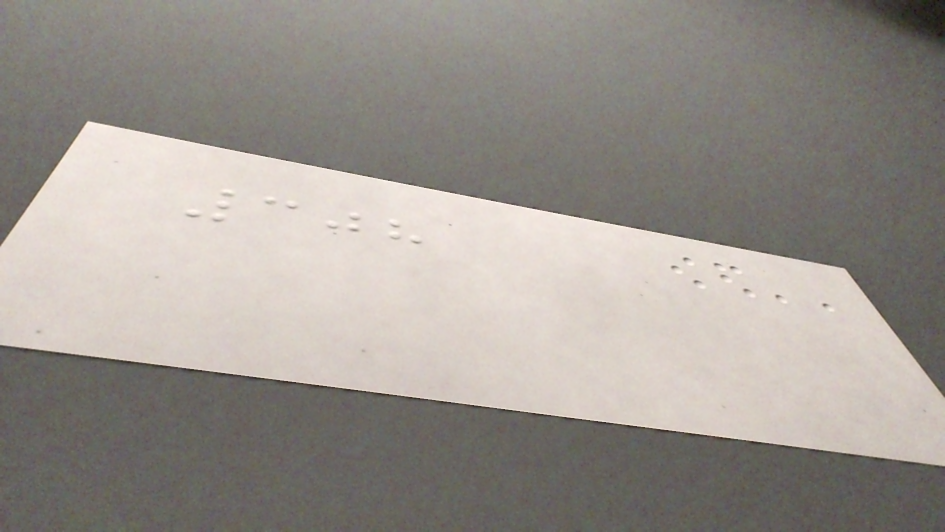308
